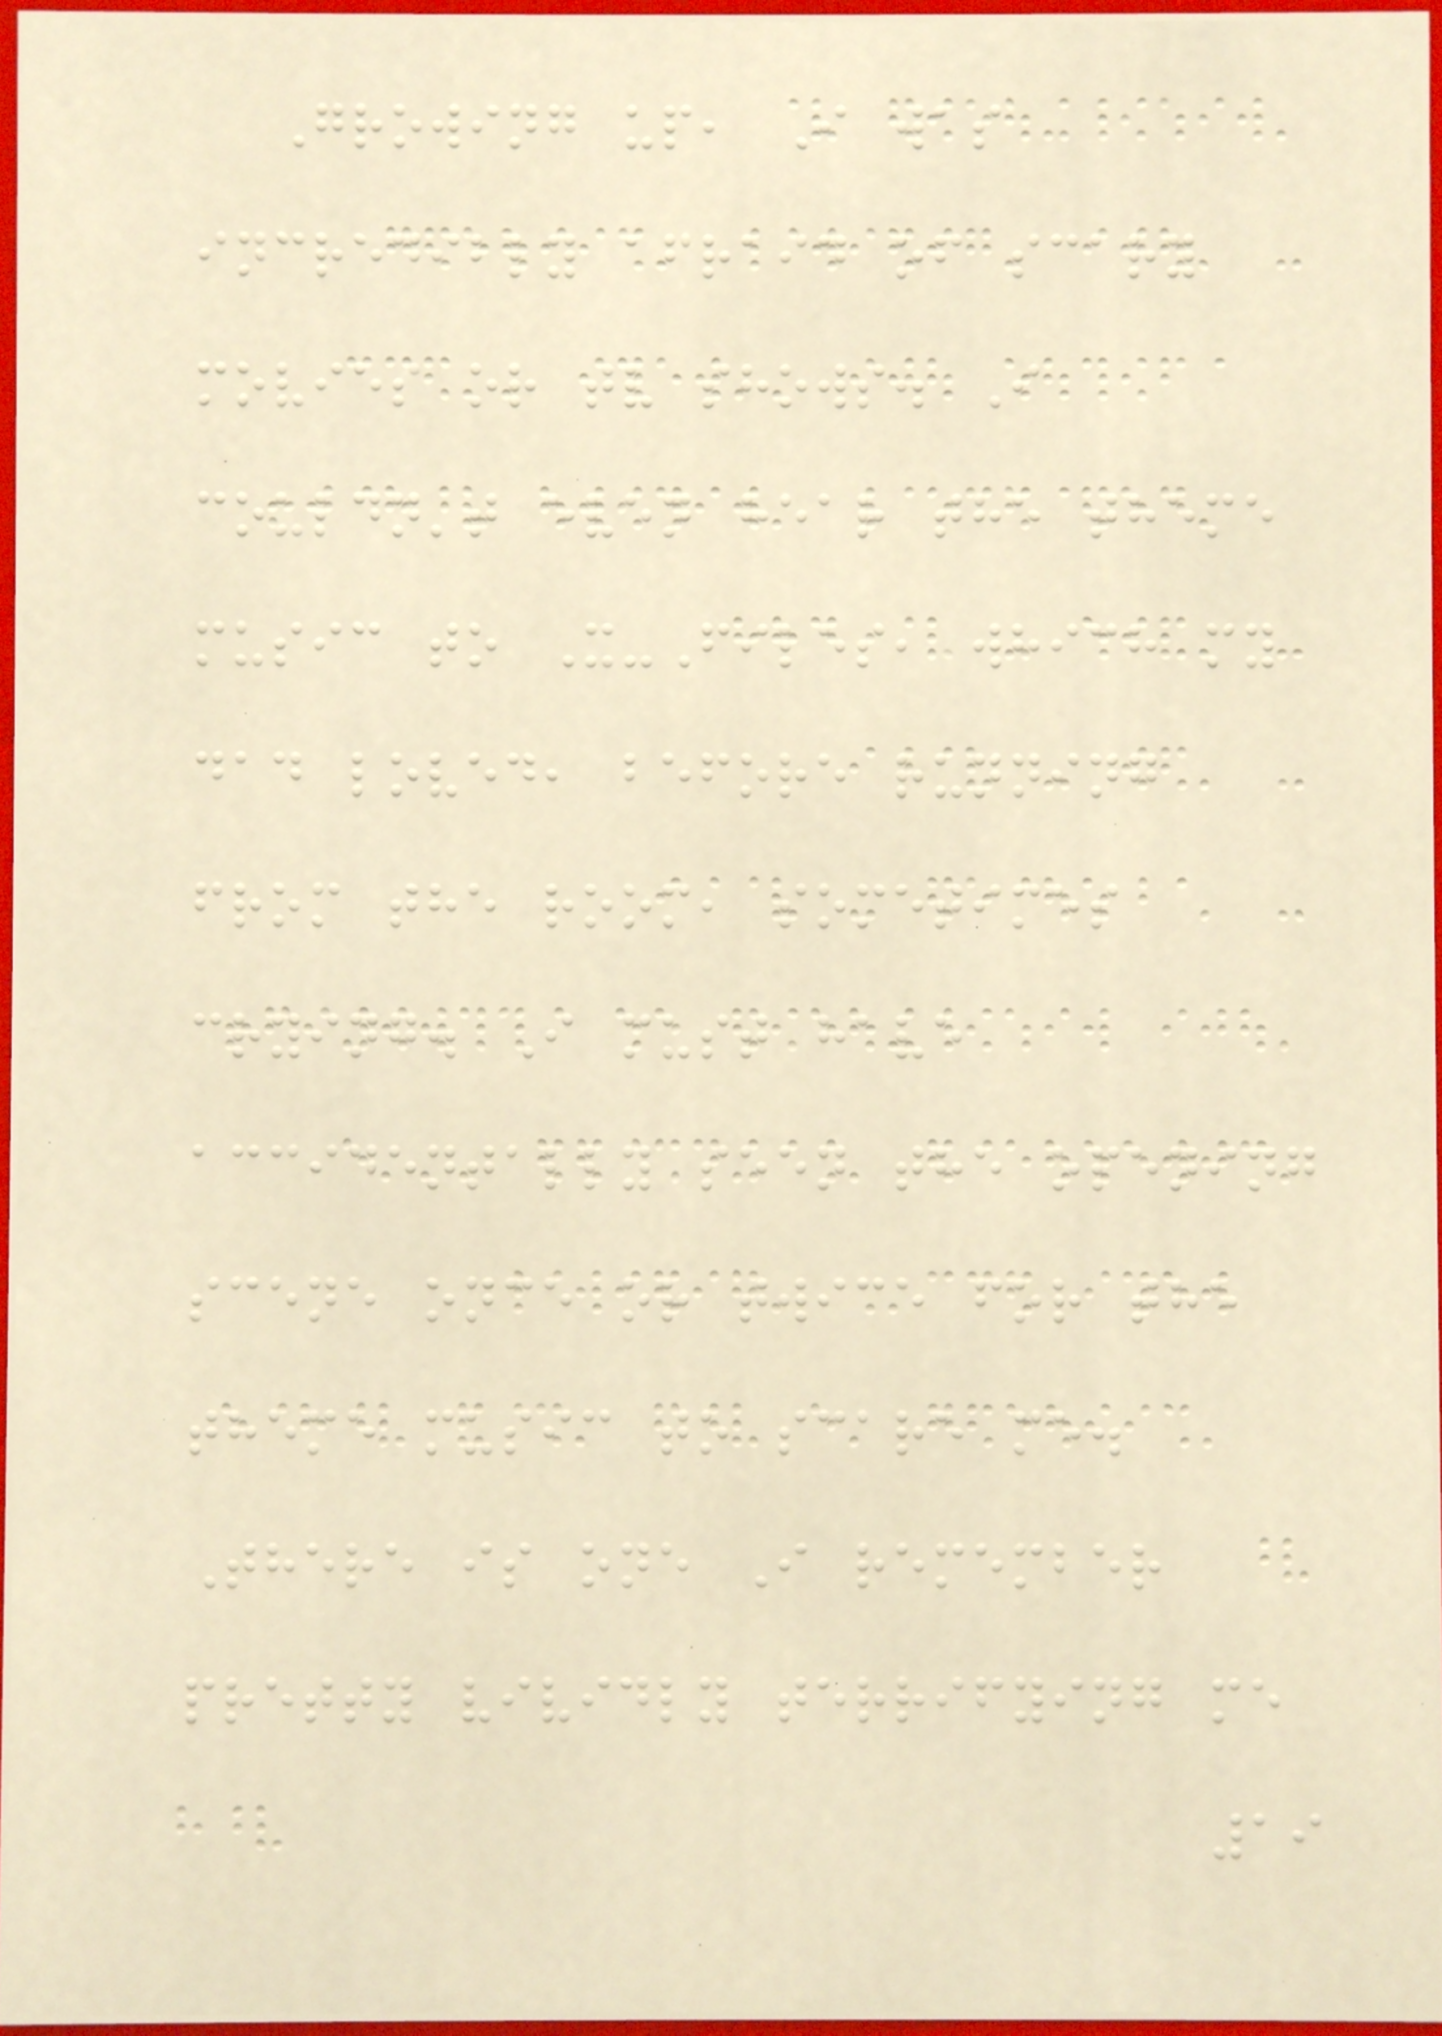Growing up, I was
incredibly afraid of scary
movies or tv shows. I
couldn't even hear the theme
music to X-Files, which my
dad loved, before running
from the room, sometimes
crying. I must have
accidentally seen the opening
scene once or twice for the
theme music to scare me.
There is one I remember
pretty vividly terrifying me
19
